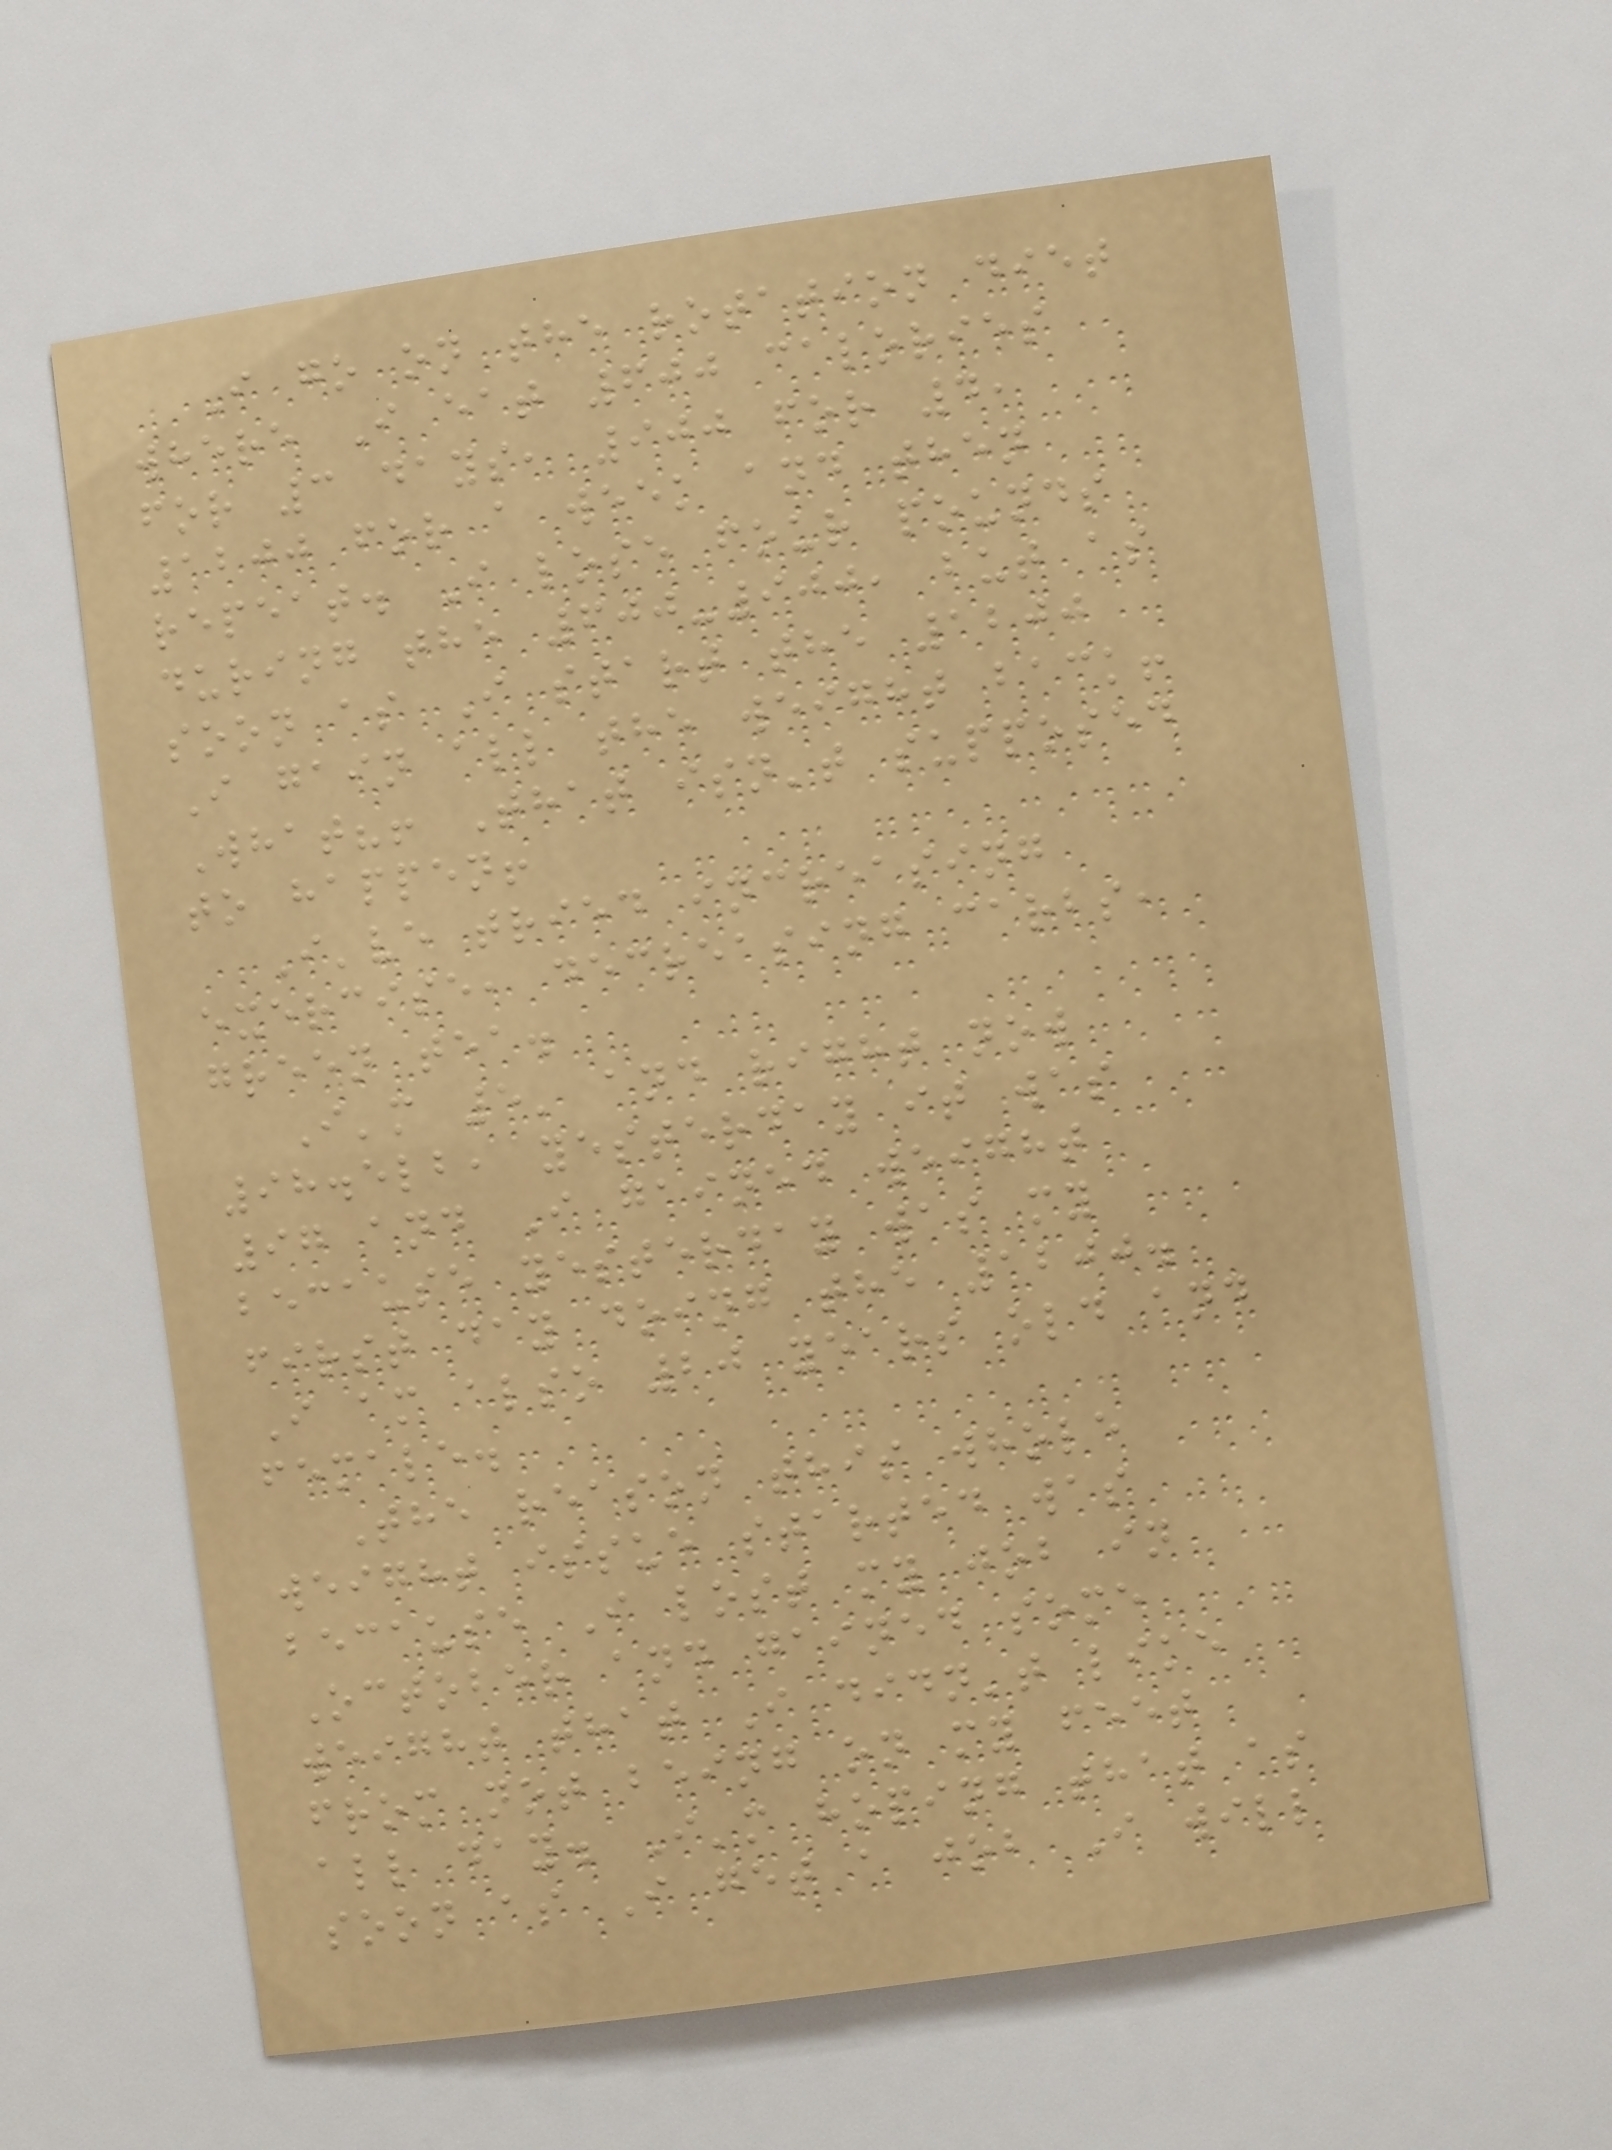I go on the rotation diet
where I eat 600 calories
for 3 days, 900 for 4,
1200 for a week and then
repeat. I lose four pounds
during the 600-900, but as
soon as I start the 1200
I gain all the weight back!
What?! That isn't supposed
to happen!
I've tried increasing
exercise, decreasing carbs,
green tea.
I'm 5' and right now
98.5lb, yesterday it was
97 and I gained weight
because yesterday was my
first day doing the 1200.
I am also 20 years old and
female.
The reason this whole
weight issue started was
because I lost my job in
October and gained some
weight that I didn't like
from not being on my feet
all day. I'm hoping that as
soon as I get a job I will
